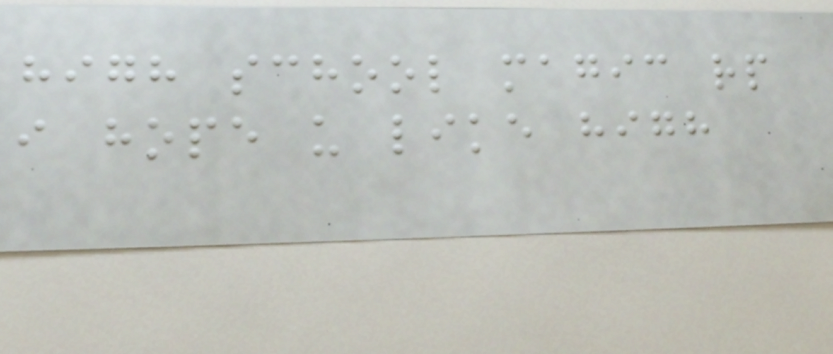high school magic rp
i hope u like high
